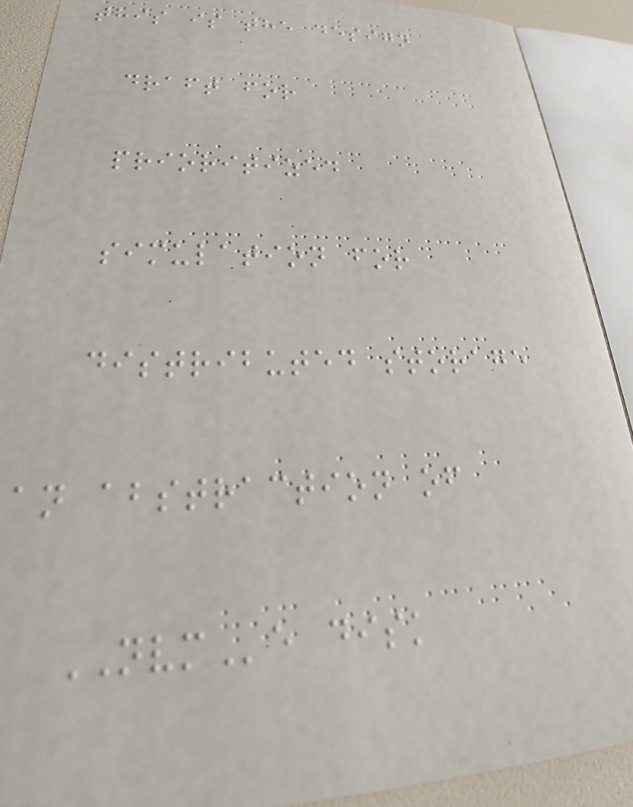this is the design
draft for
prioritized
simulation for
distributed storage
an abstraction of
NVMe disk
